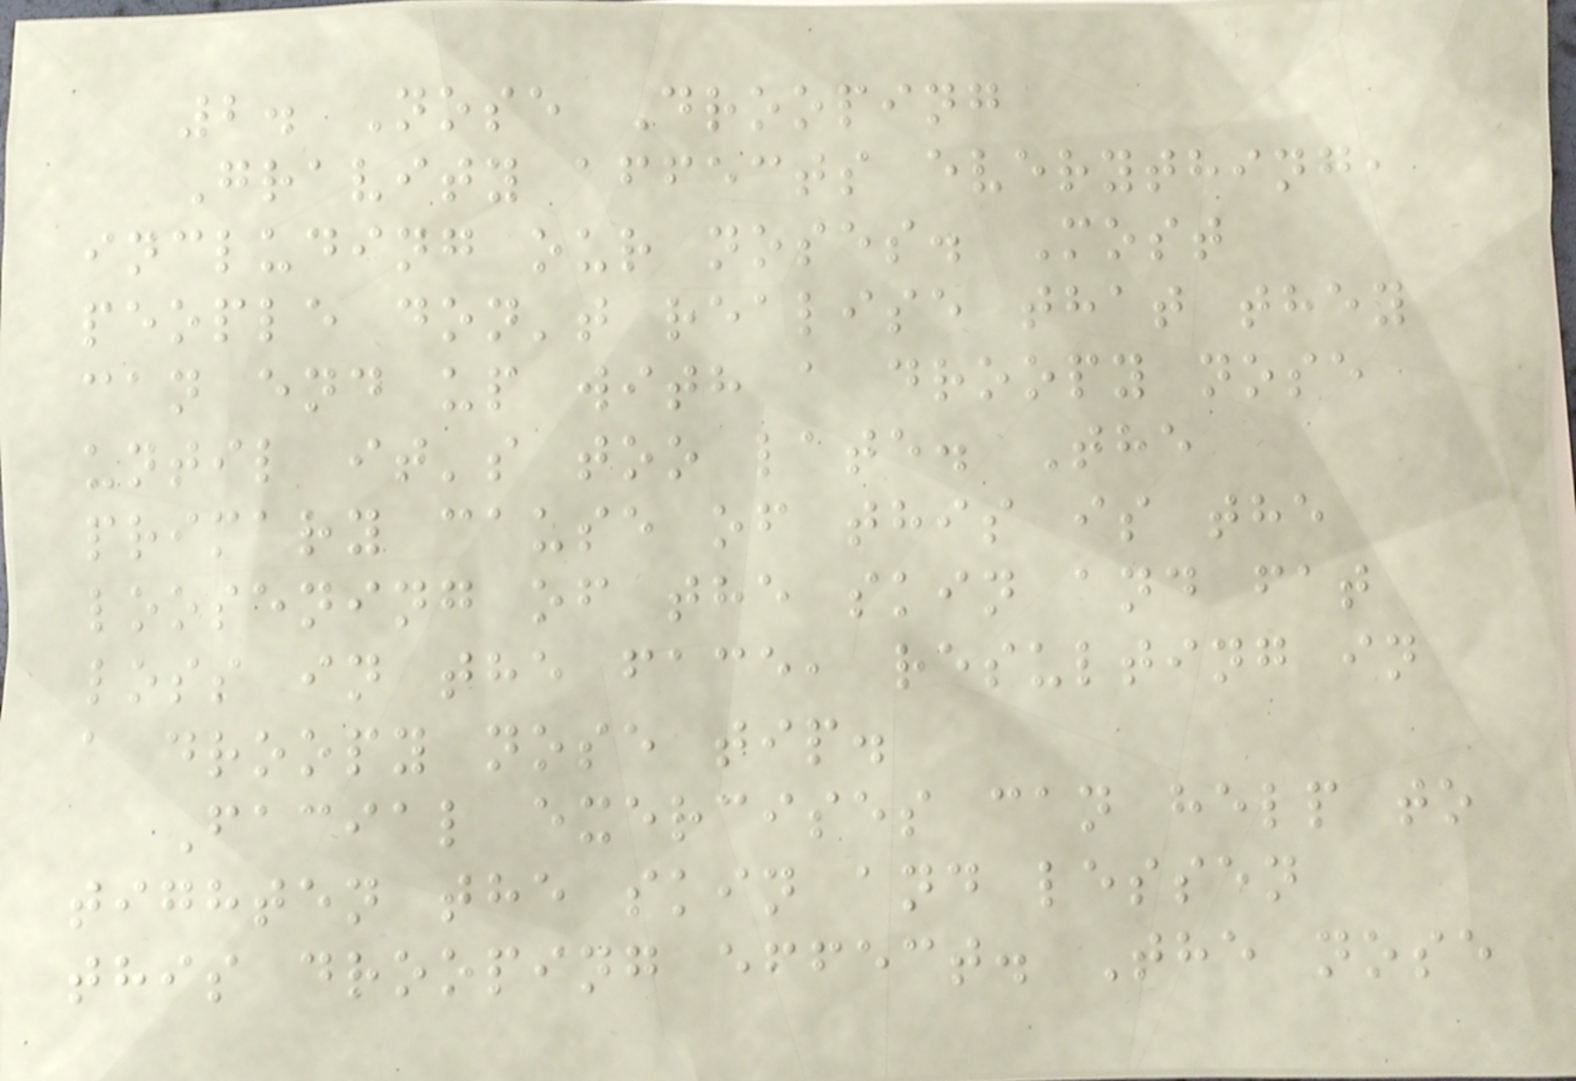2. Nose Drooping
Gravity affects everything,
including our noses. Most
people don't realise that they
can end up with a droopy nose
until it's too late. The
primary cause of this is the
loosening of the skin and fat
loss in the face, resulting in
a droopy nose tip.
Facial exercises can help to
tighten the skin and lessen
this drooping effect. The nose
